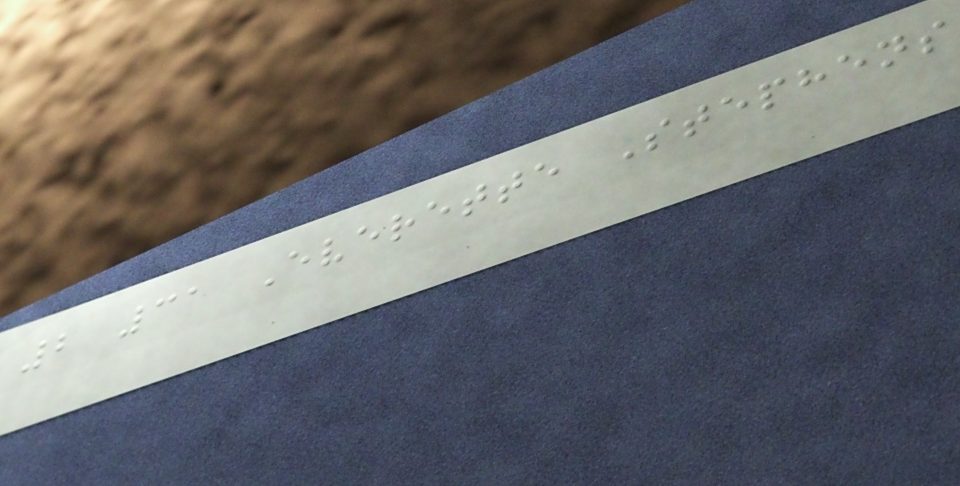2 31 Everette Stephens
